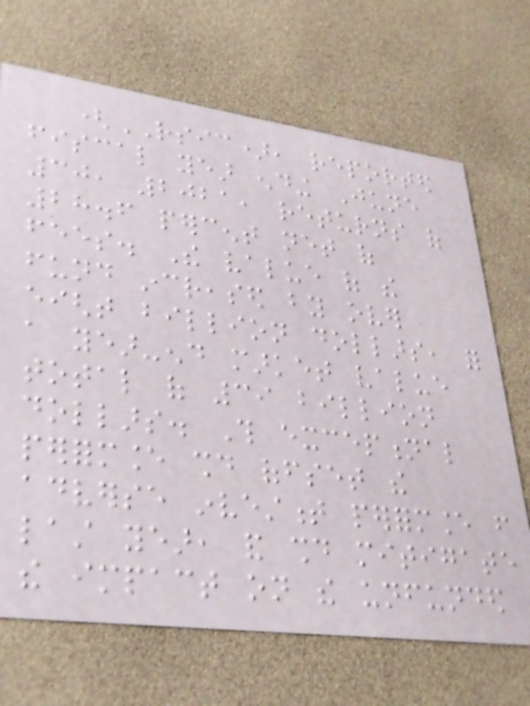(RSIC), reported
fiscal year ending June
30, 2021, returns of
28.6 percent net of
fees. The value of the
fund increased by over
eight billion dollars, for
a year-end market value
total of 39 billion
dollars. This exceptional
performance should offset the
adverse investment performance from
last year, and should mitigate
the impact on the unfunded
